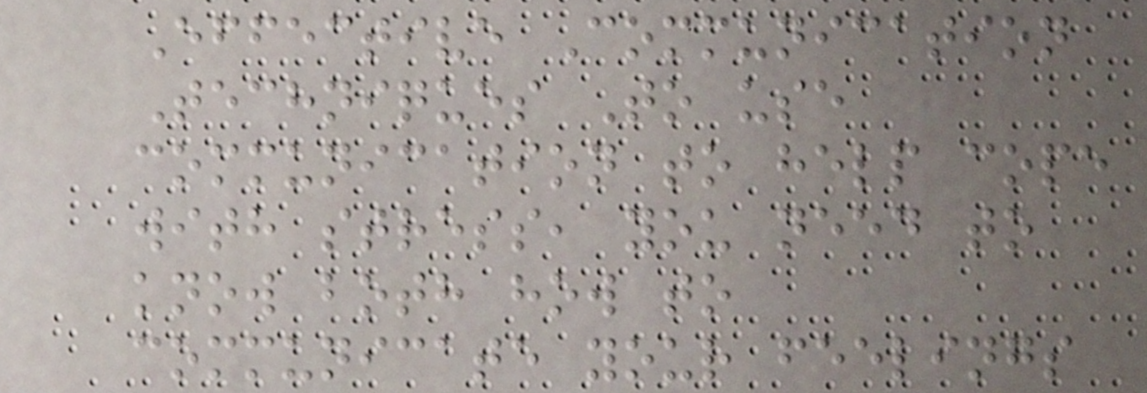Effective Communication
Techniques To use
communication to help cope
with stress, you need to
know both how to
communicate your feelings
